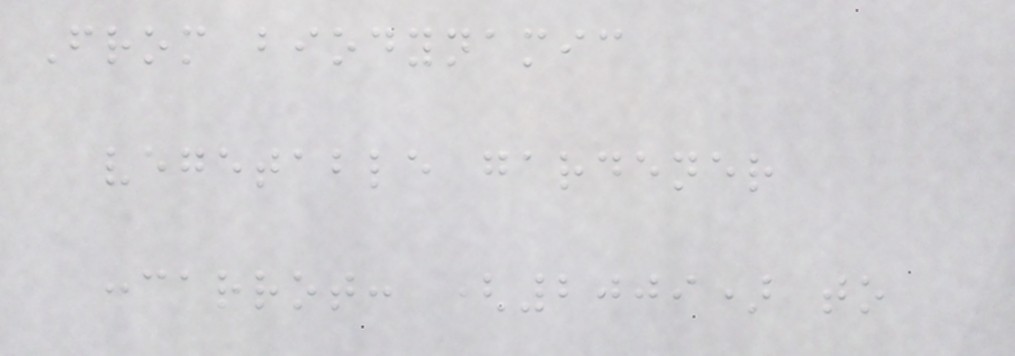From biodynamic
vegetable gardener
:carrot: (2009) to
